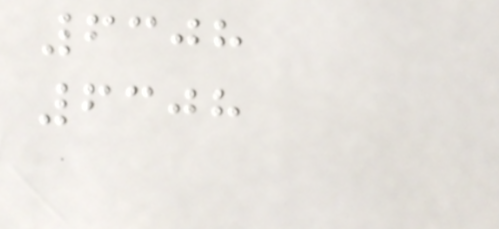6308
6308
